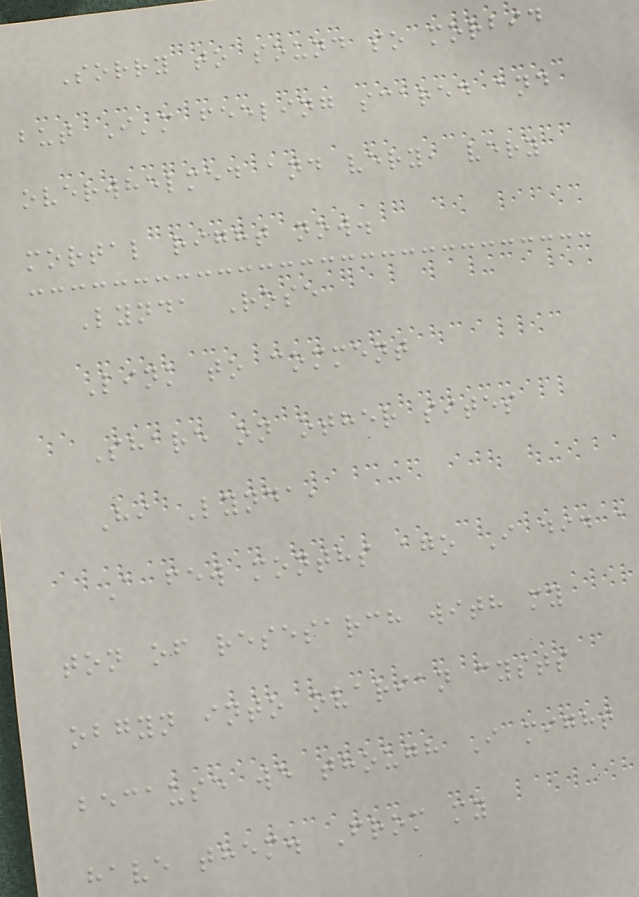Sorry to sound so morbid
but I'm feeling scared and
overwhelmed and very, very
mortal right now.
Lynda Rose
Link to comment
Share on other sites
Hi Lynda,
A few months ago I did a
ton of resesarch with my
obgyn into ovarian cysts
because we though I might
have them. From my
